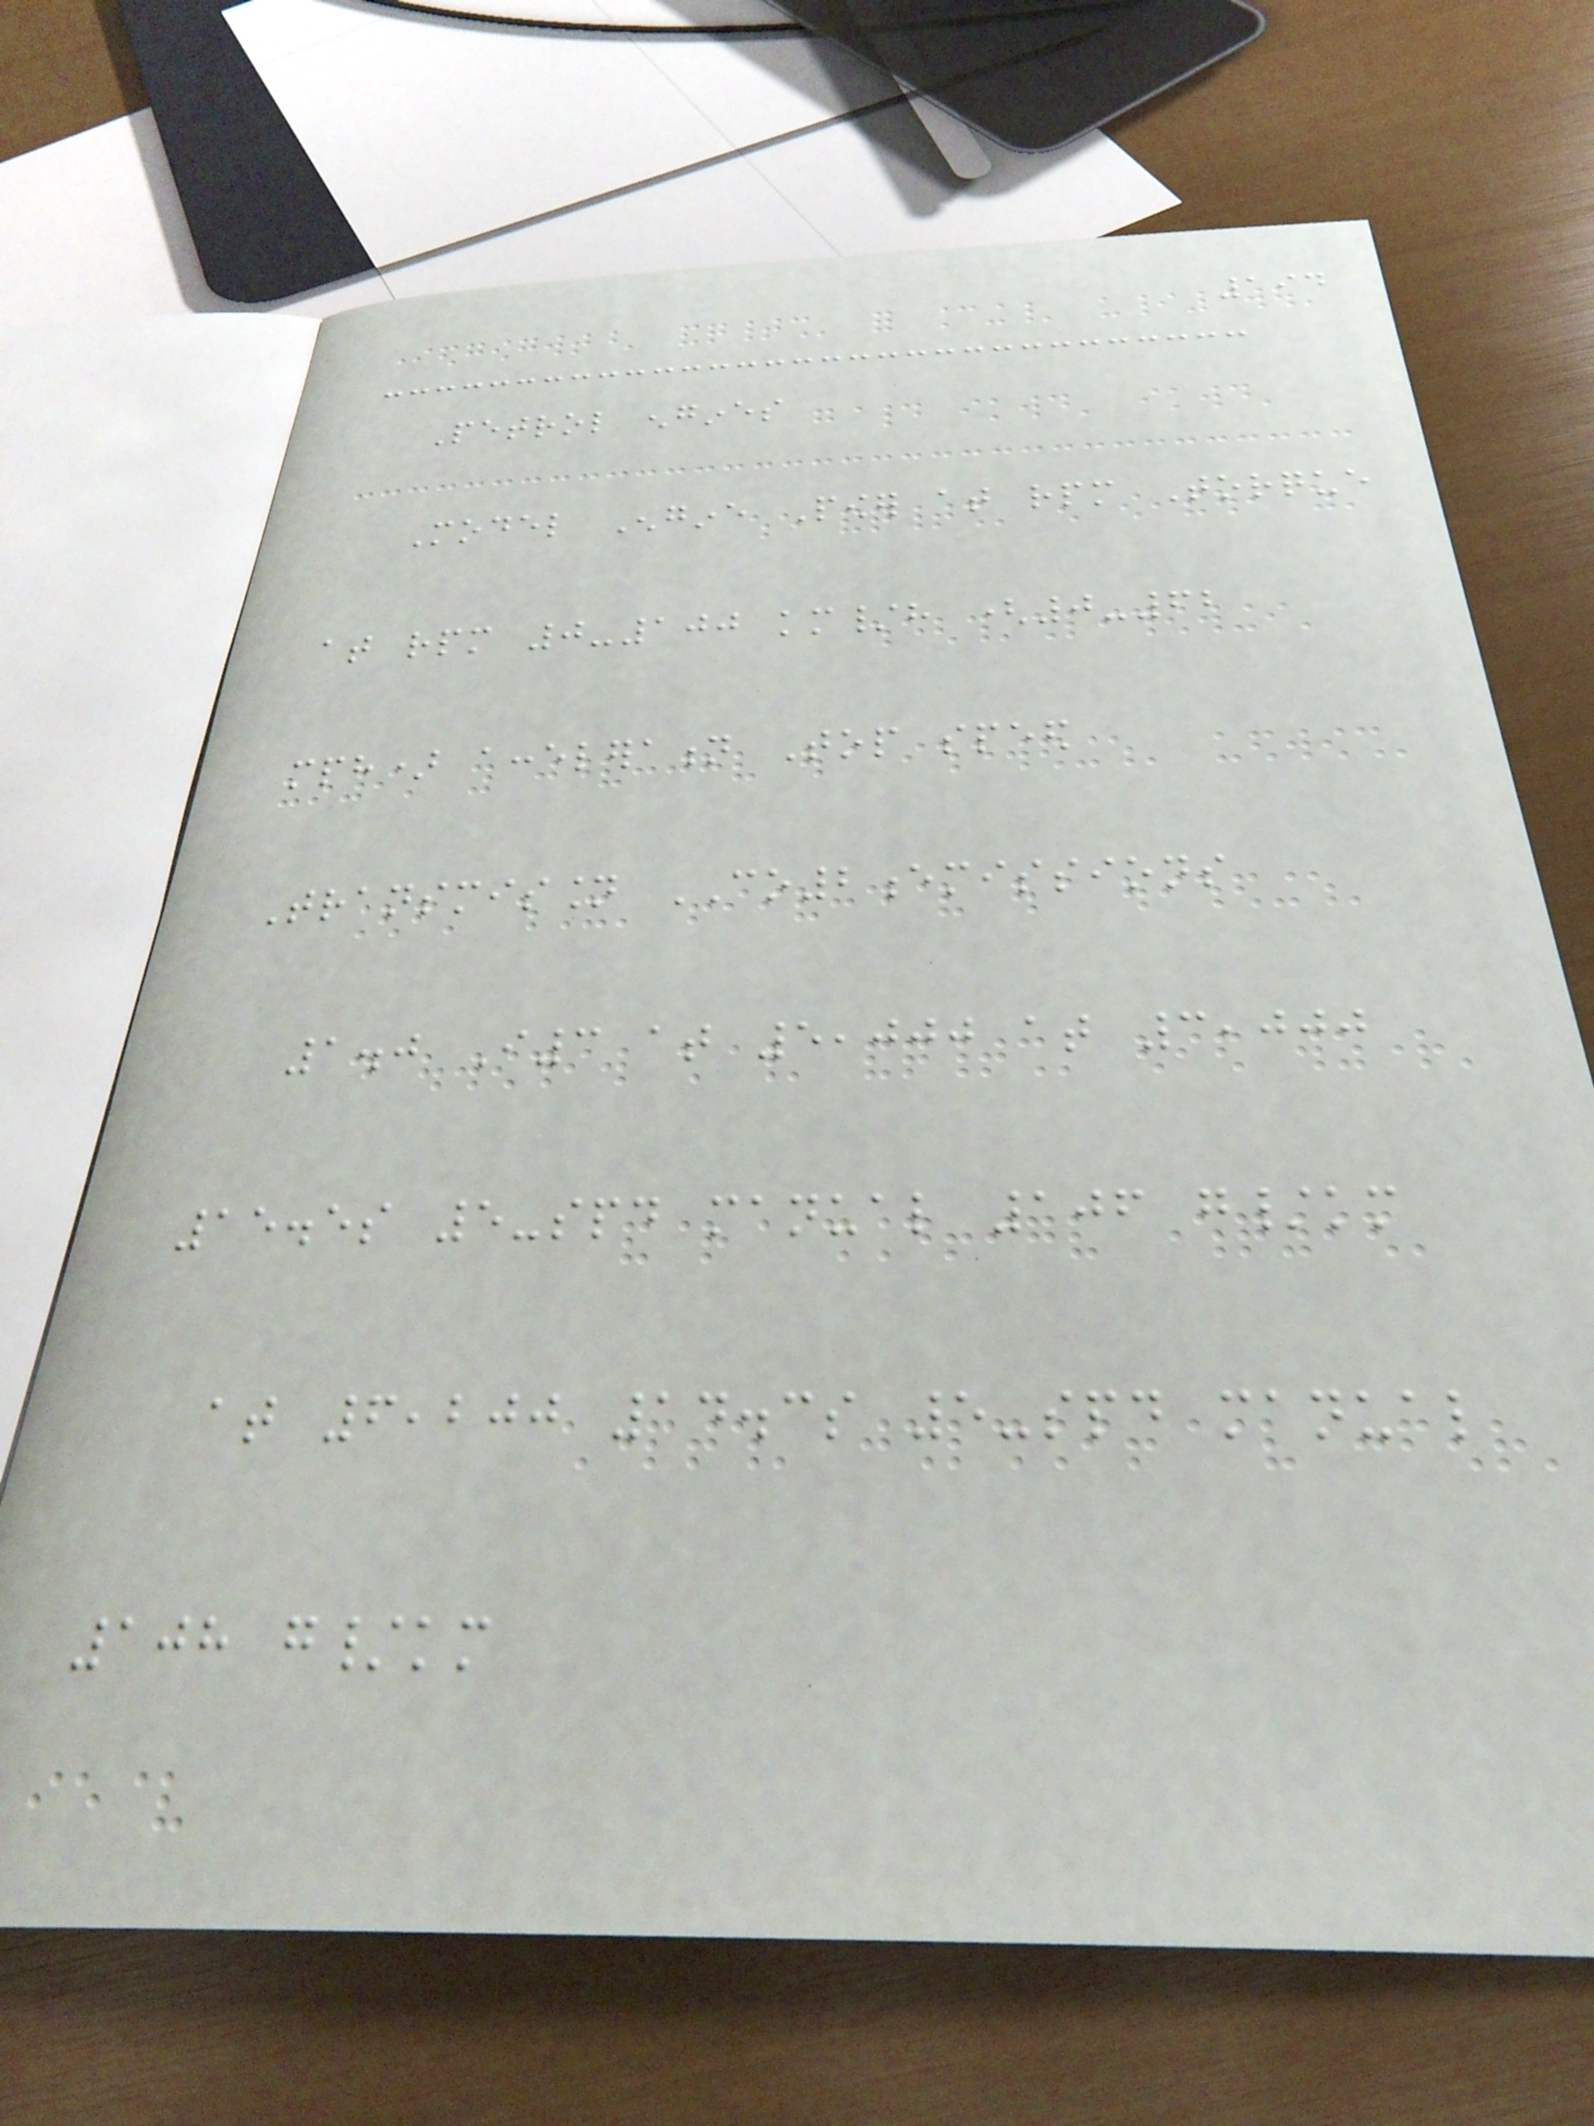194
Petrol engines
Model Engine Power at rpm Torque
at rpm 0-100 km/h (0-62
mph) acceleration Top speed
Transmission CO2emissions
1.0 I3 at 5,000 at 3,000
15.5s 5-spd manual 106 g/km
at 6,200 14.3s 5-spd manual
108 g/km
